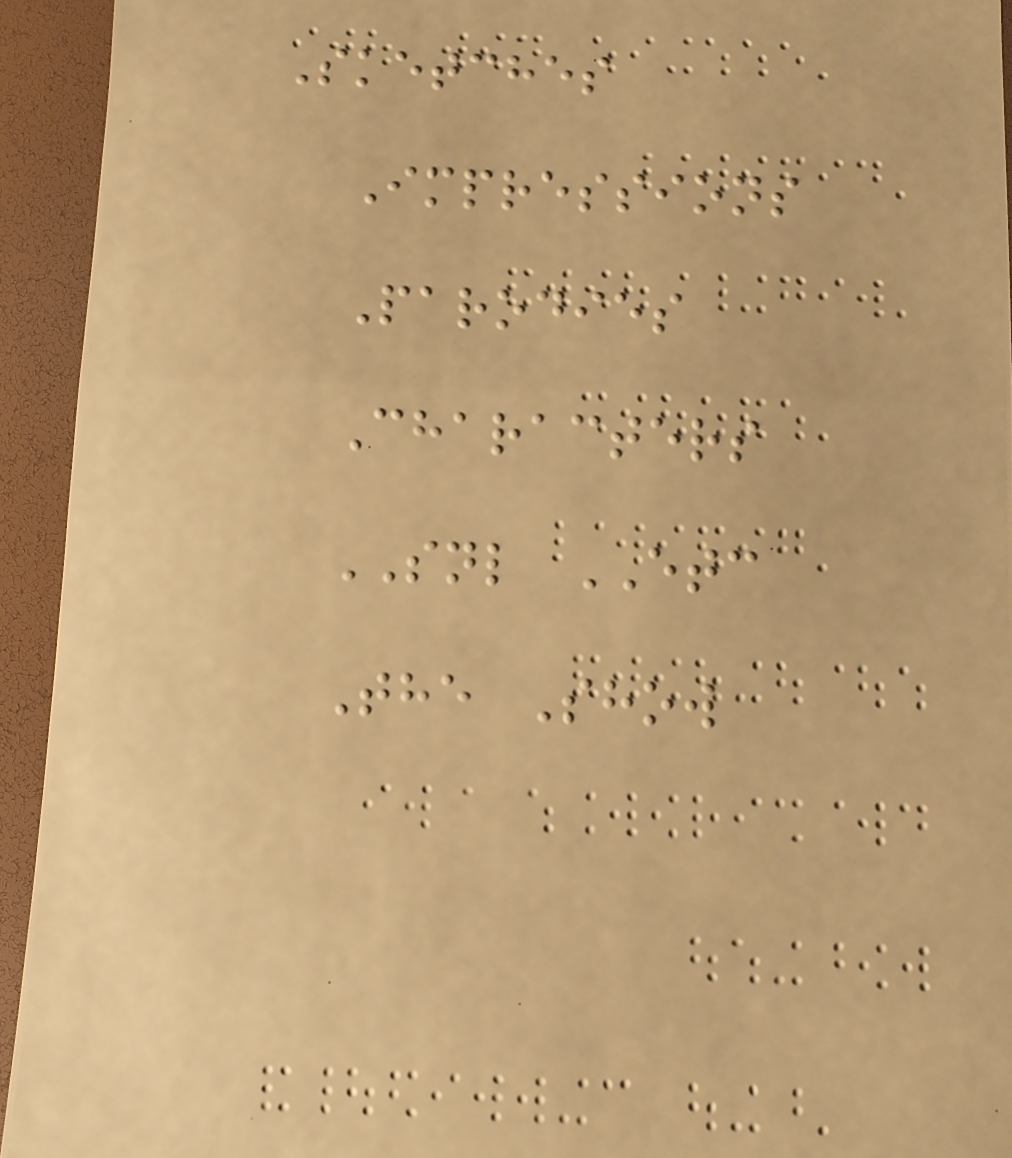Sketches
Impressions
Parodies
Characters
SNL ETC
The Show
